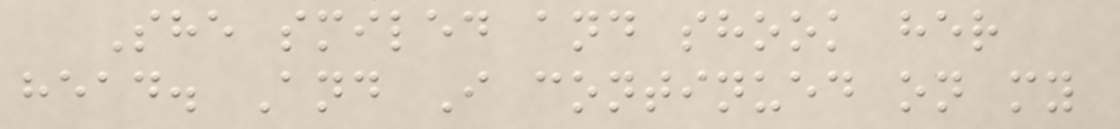She smiled and shook her
head. And I continued on my
